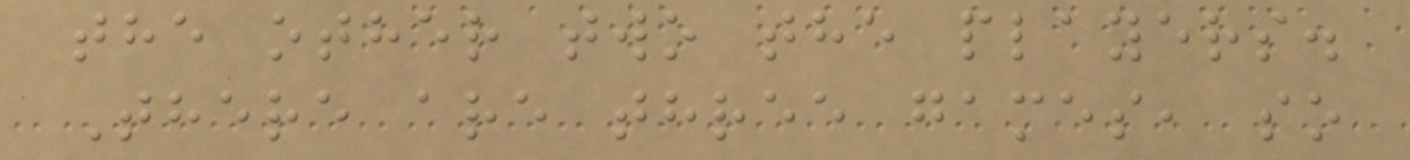the other two the players.
There are three games, so
